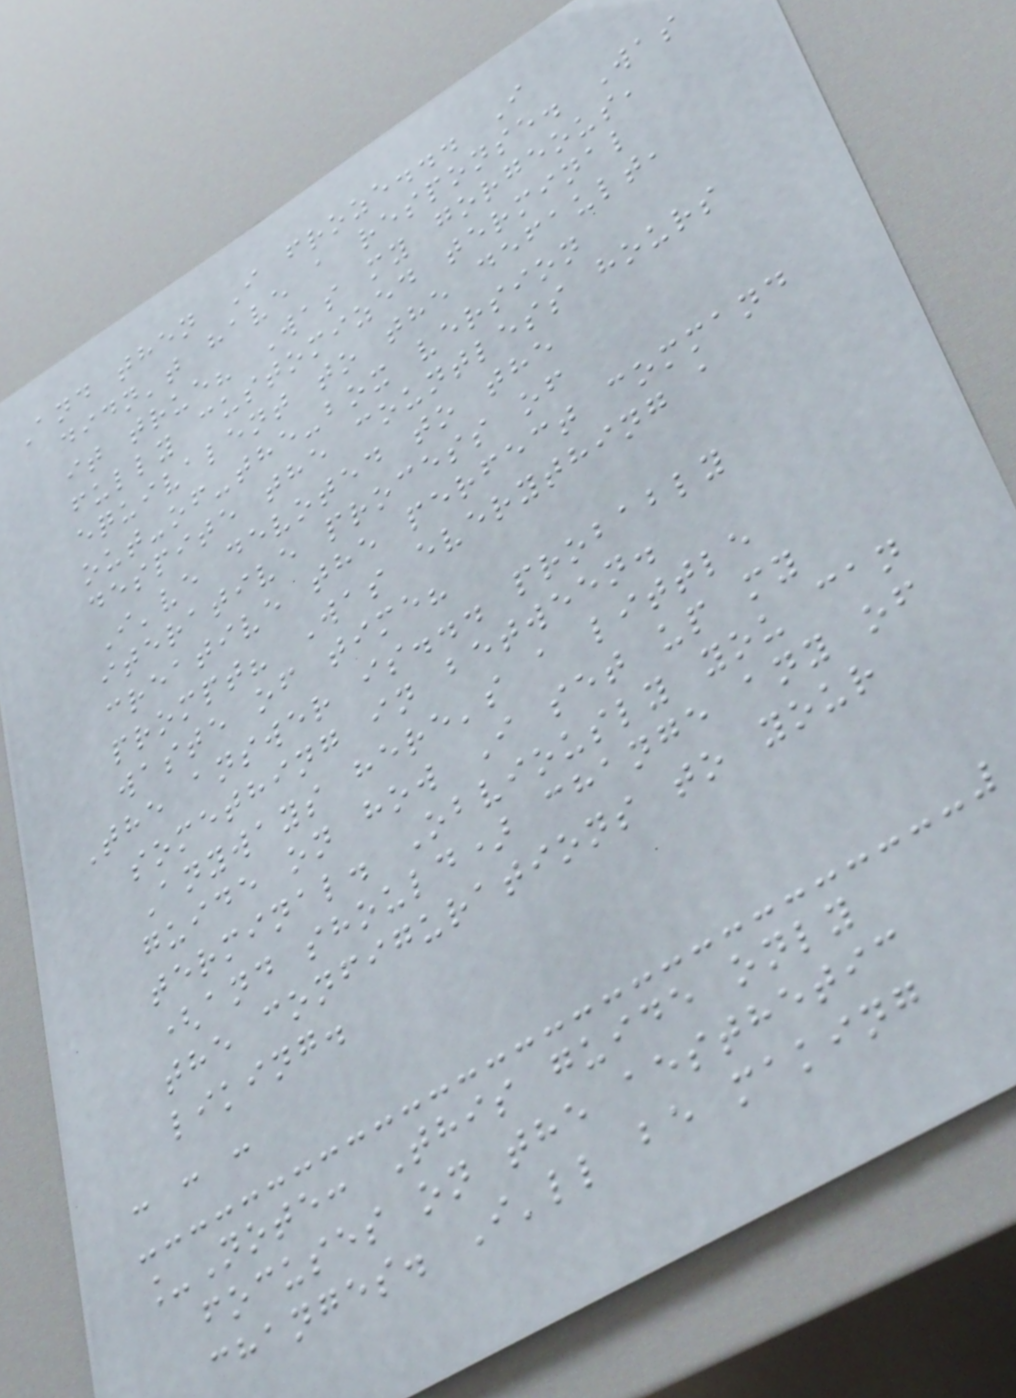And then I froze... I
didn't have a response. Was
it true? Was my gorgeous,
fully customized terminal
equivalent to the default,
out-of-the-box version
despite the countless hours
I've devoted to the
iterative process of
creative the perfect command
prompt? Was everything a
waste of time?
The answer is... probably
something in between.
Anyways here's a little
guide on how I set up my
terminal. Obviously you can
(and should) change any of
the configurations to your
liking.
- - -
_Note: This guide only
focuses on the aesthetic
changes. I'll be making
